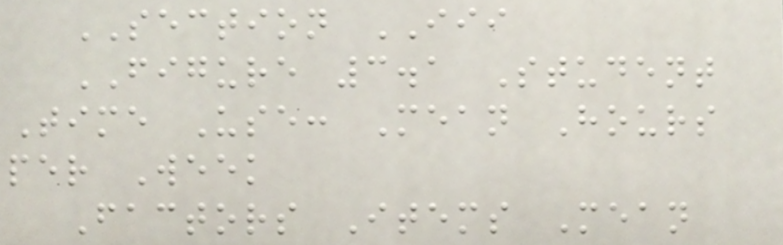SECTION III
FIGURE 3.1 Student
Time Use: Mean Hours
per Week
Factors Items Mean
